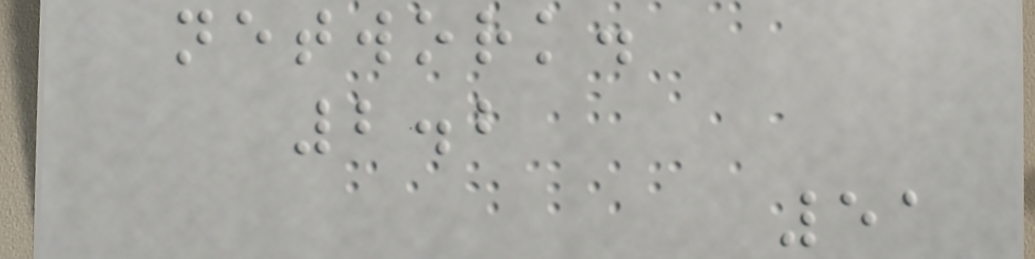network.
2.2
51
